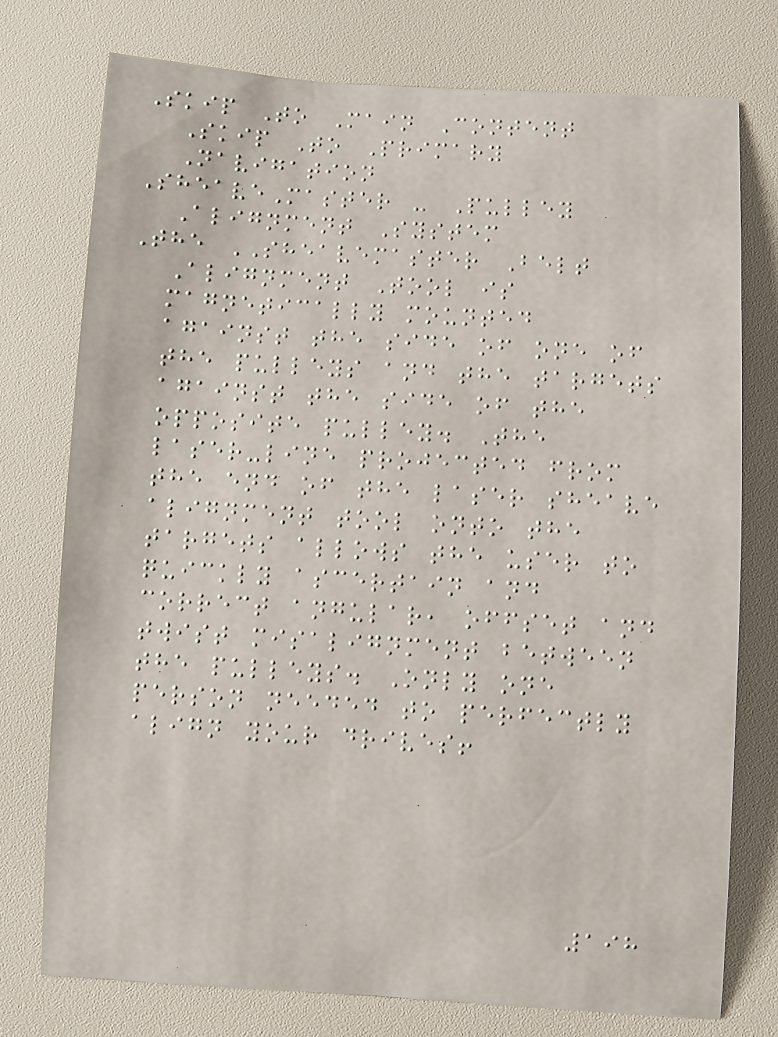Skip To Main Content
Skip To Primary
Navigation
SheaveMaster - Pulley
Alignment System
The SHEAVEMASTER Belt
Alignment Tool is
magnetically mounted
against the side of one of
the pulleys and the targets
against the side of the
opposite pulley. The
laser-line projected from
the end of the laser sheave
alignment tool onto the
targets allows the user to
quickly ascertain and
correct angular, offset and
twist misalignment between
the pulleys. Only one
person needed to perfectly
align your drives!
198
